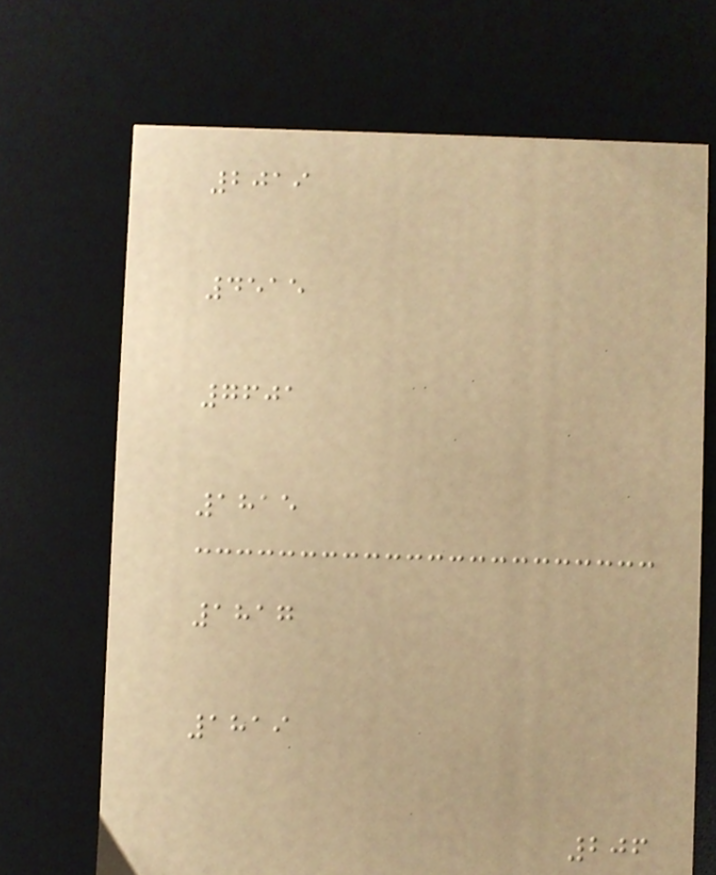2019
4515
7601
1815
1817
1819
206
